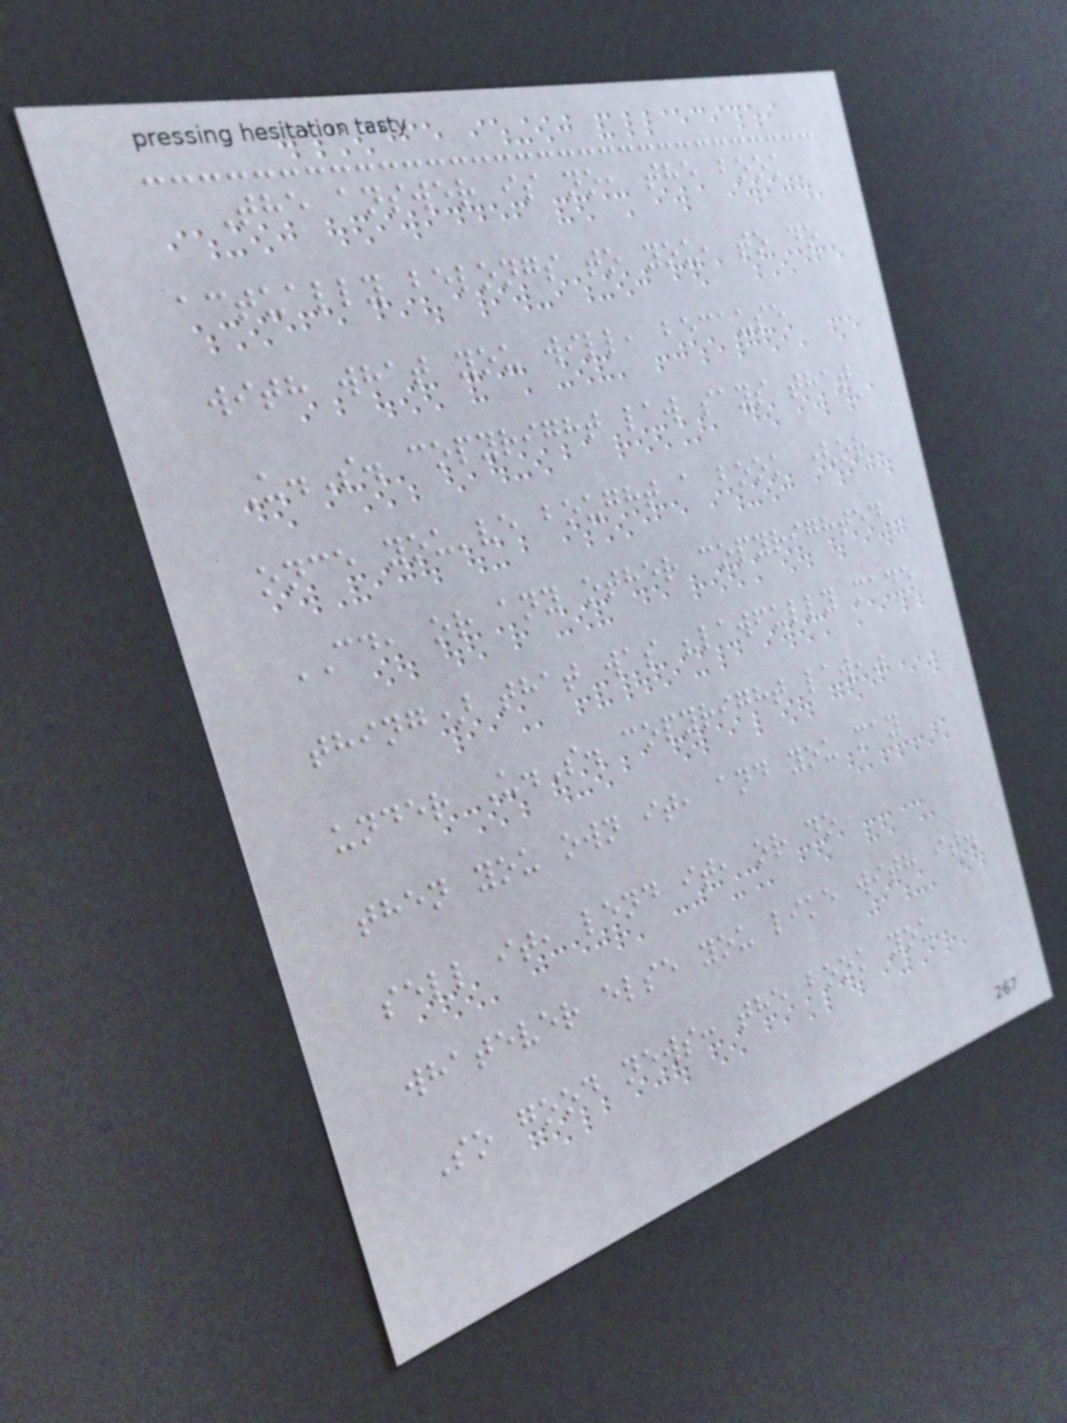The answer is no, the book
actually belongs to you, to do
with what you will, because
U.S. copyright law says that
once you've bought a book (or
CD, or any other copyrighted
thing) that was "lawfully made
under U.S. copyright law,"
then you own it, and you may
sell it, lend it, or do
whatever else you like with it.
So good news: the book you
